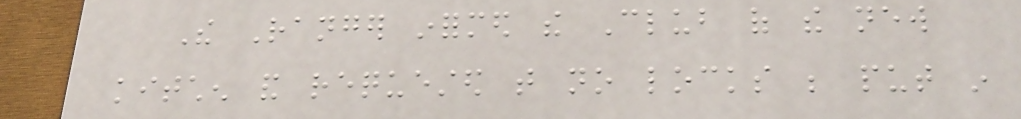The Ranger informed the Club of the new
kitchen and requested that no locks be put in
